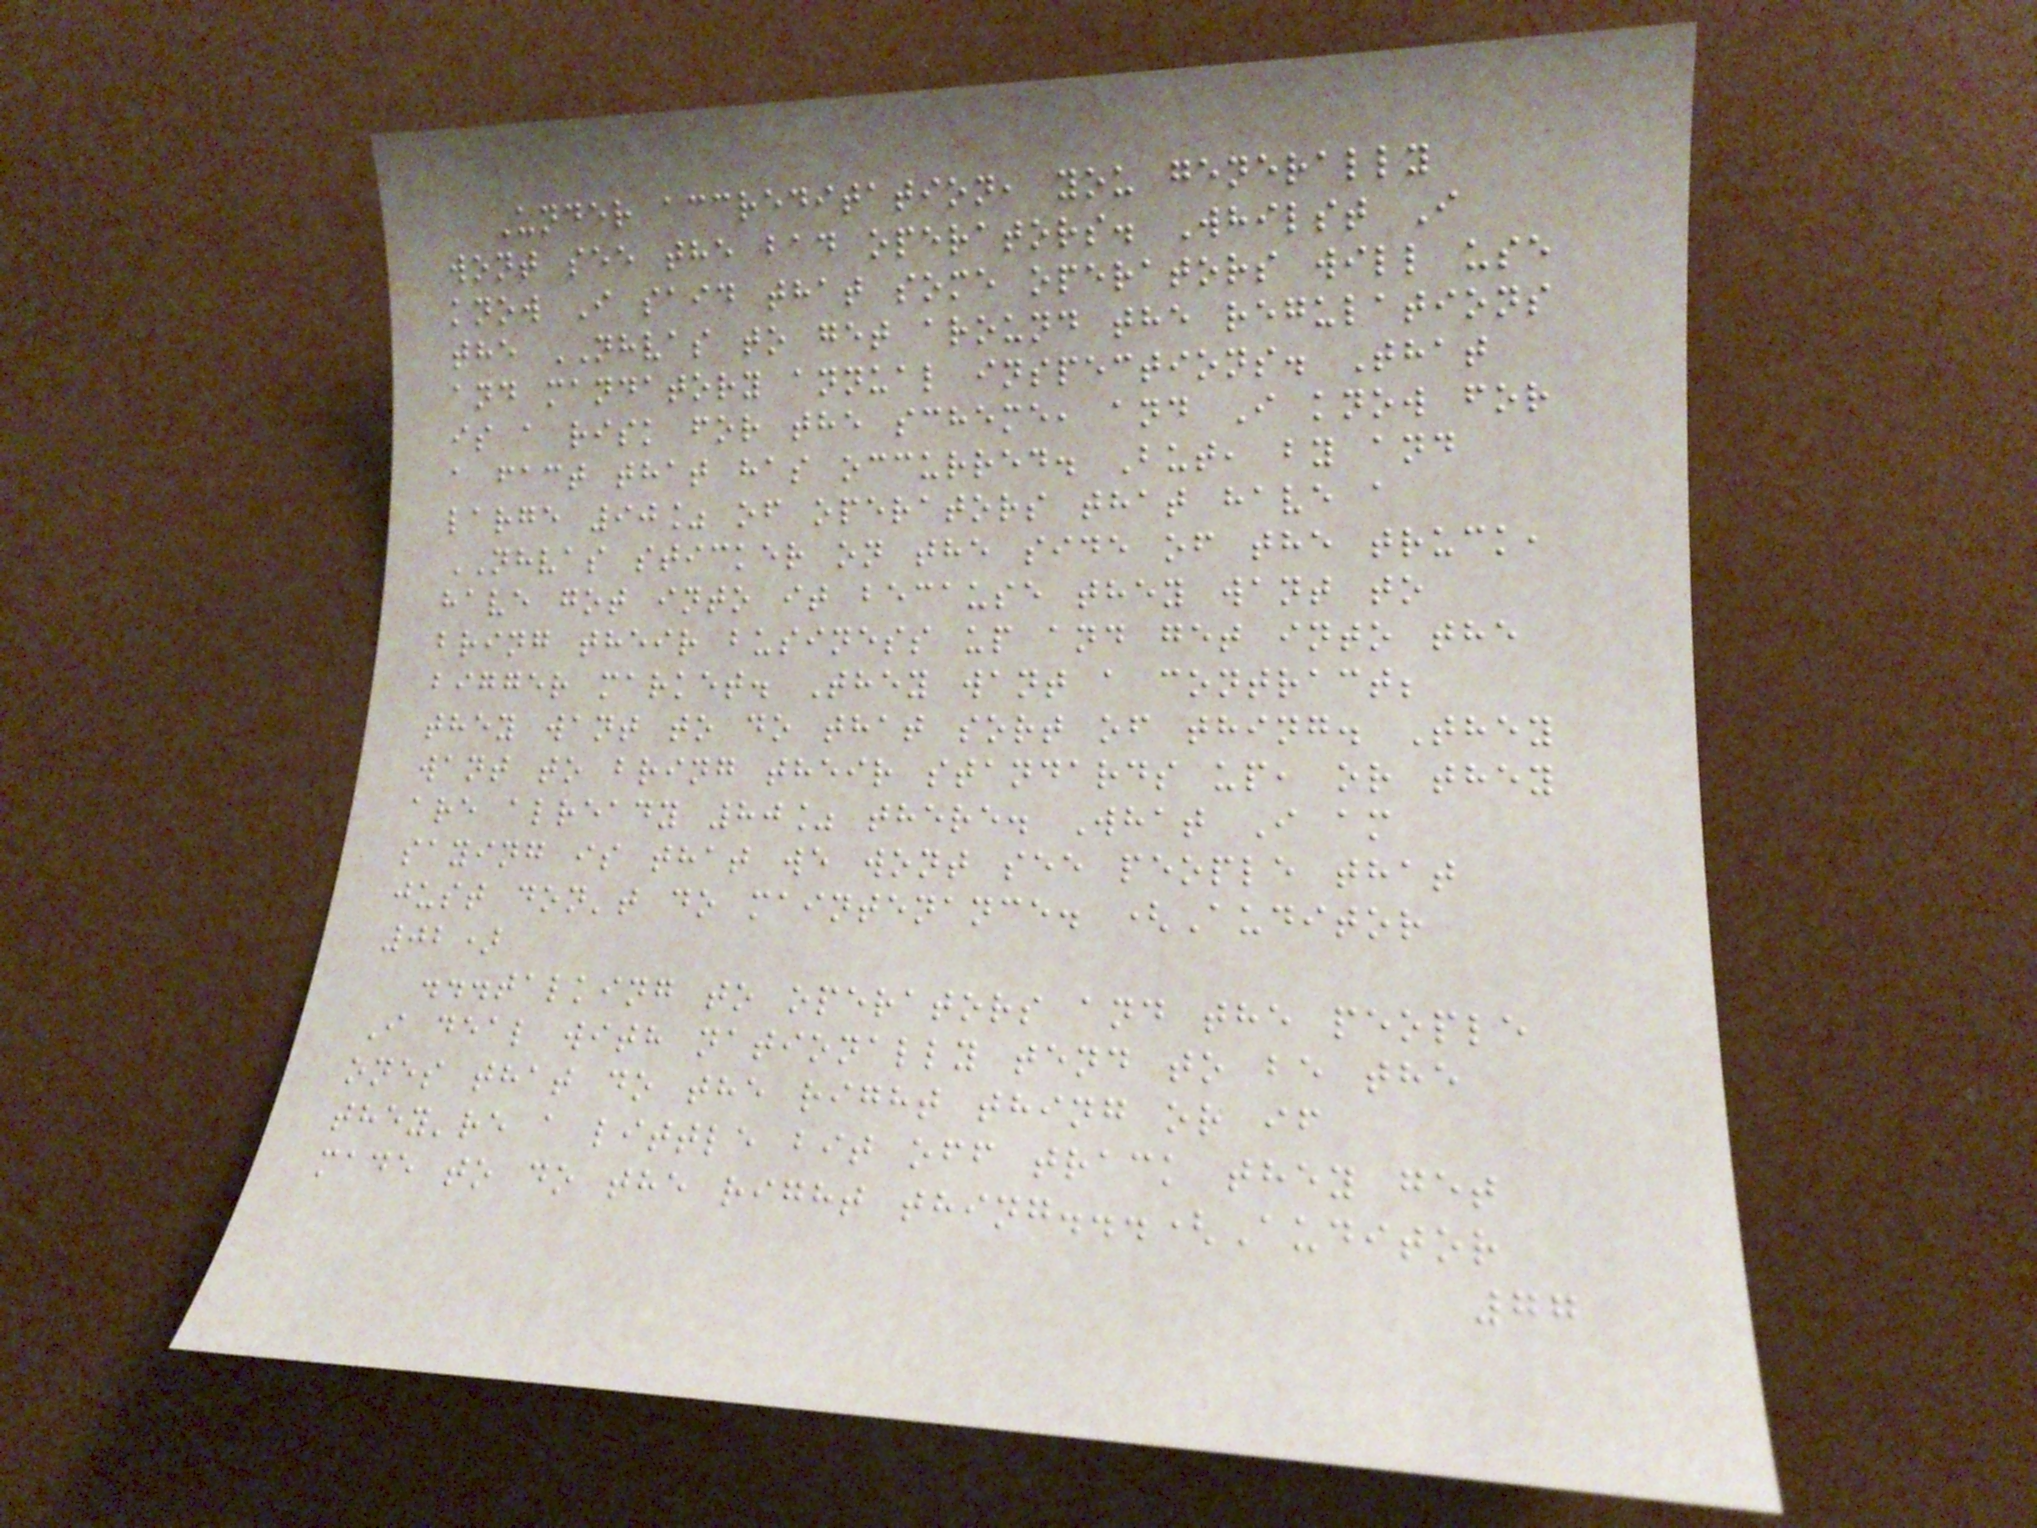Under accreditation, you generally
wont see the bad operators. Whilst I
know I said that some operators will use
the NHVAS to get around the regulations
and mandatory annual inspections. That
is a risk for the scheme, and I know for
a fact that has occurred. But, by and
large 90% of operators that have a
NHVAS sticker on the side of the truck,
have got into it because they want to
bring their business up and get into the
bigger market. They want a contract;
they want to do that sort of thing. They
want to bring their standards up, or they
are already 80% there. What I am
saying is that we wont see people that
just don't do maintenance. (Auditor
02)
...talking to operators and the people
I deal with nationally tend to be the
ones that do the right thing or if
they're a little bit off track they get
made to do the right thing...(Auditor
77
